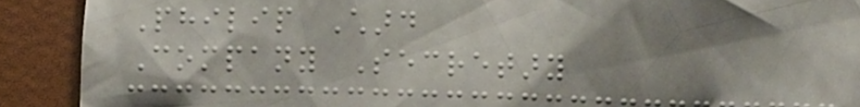Philip Chard
Company Secretary
